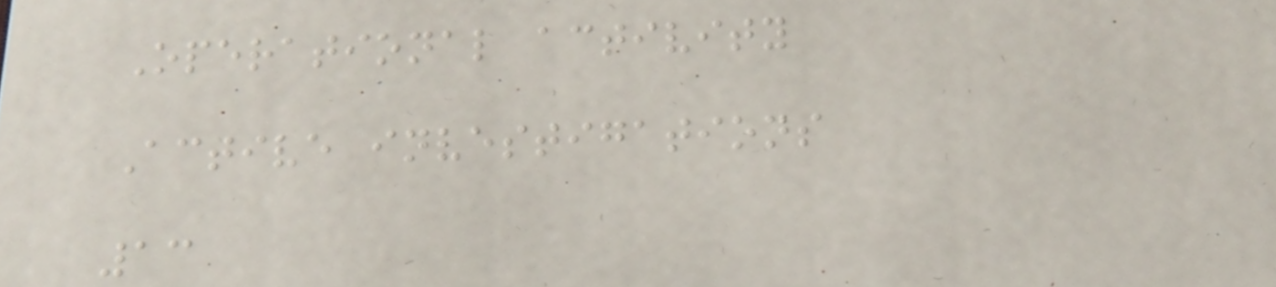Operational activity
Active investigations
13
